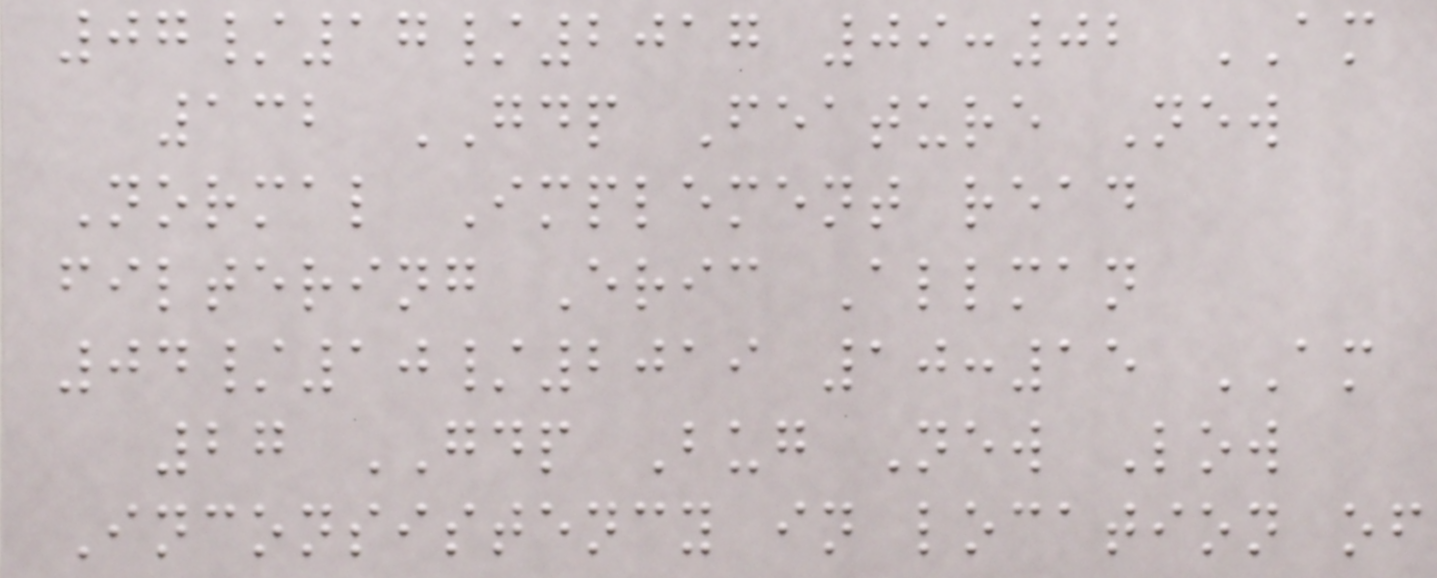07/17/2017 09:02 AM
132 GDP Feature New
Normal Implement read
filtering Eric Allman
04/10/2019 10:15 AM
27 GDP Bug New Low
Inconsistency in location of
